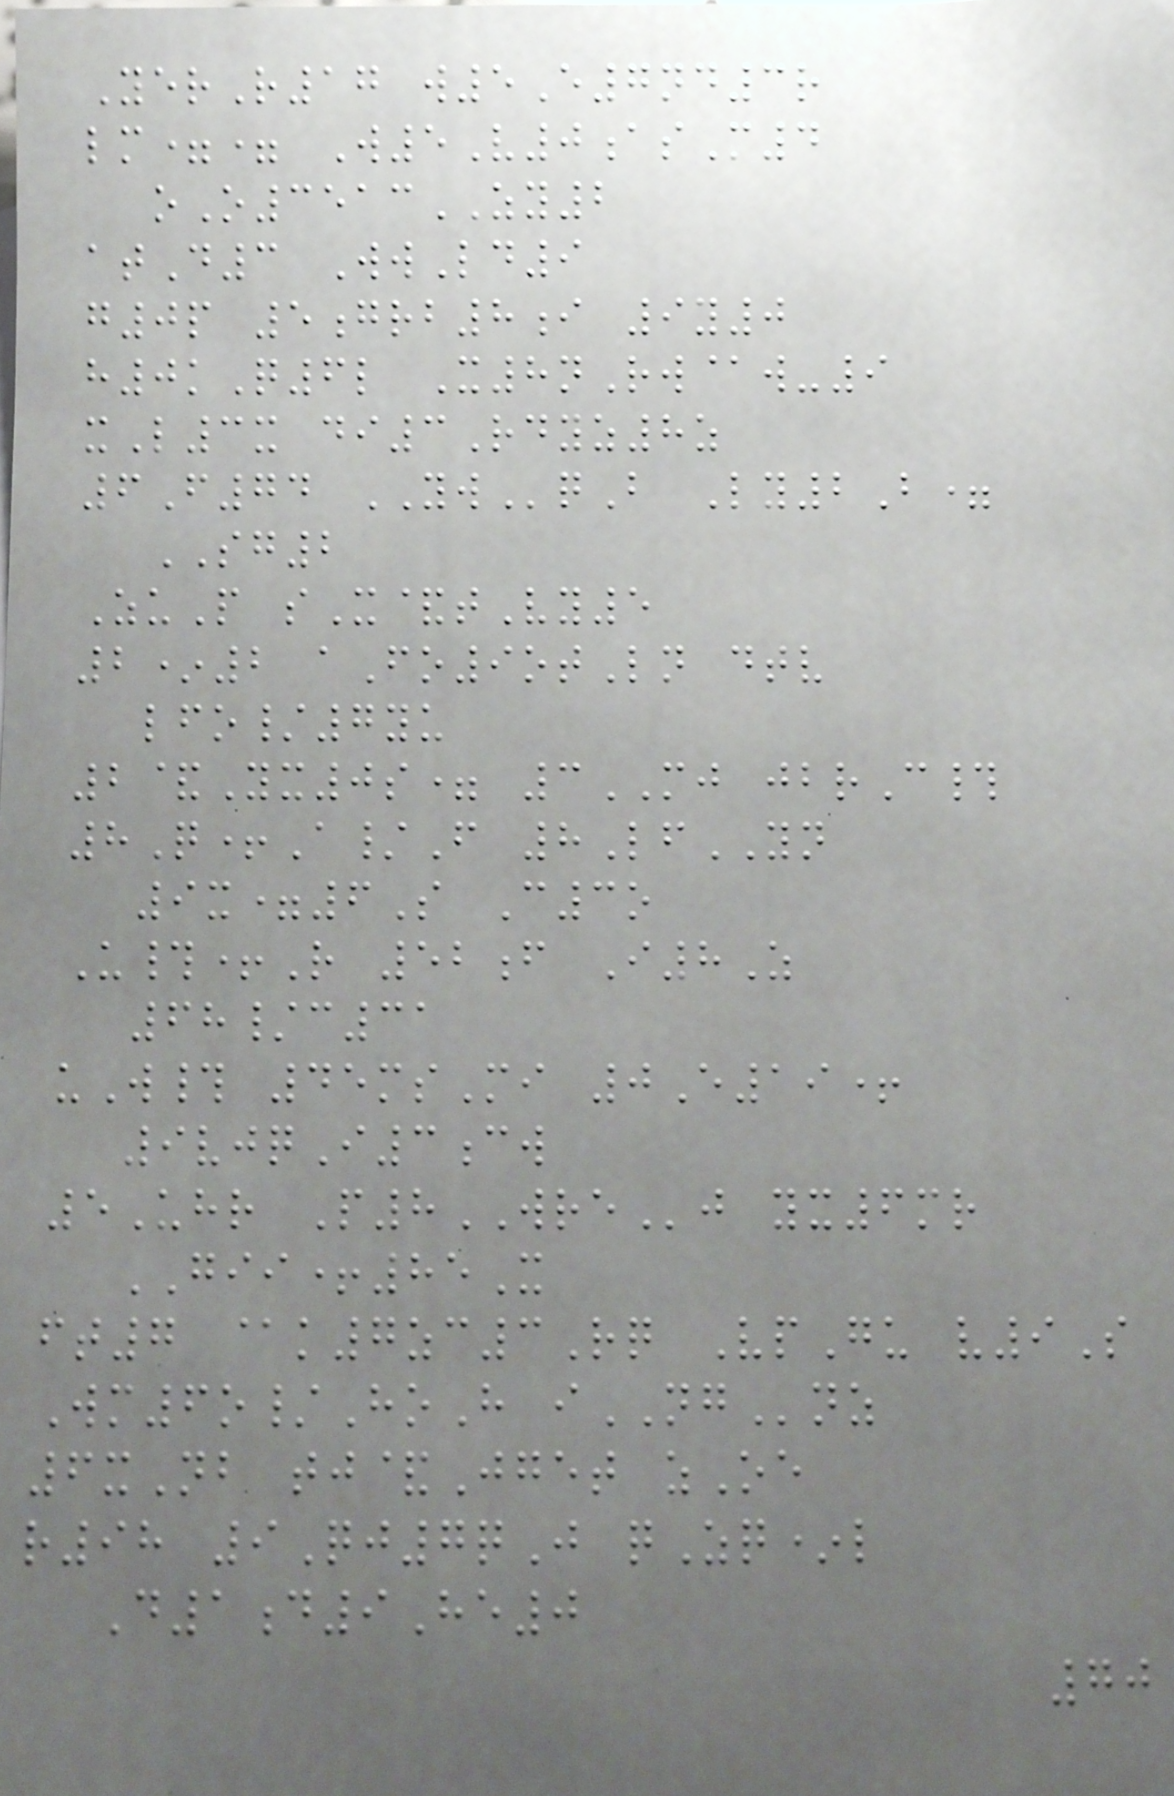YerR17 w5E7nd3r
lm== W5V0asM4
oO3513ZY2
atD3 WwLd9
g0p 5grb8i 9y0
h0kQ6l X8nRw@w-9
xL3x di3Rdyz8z
6F74 YWqB Ly2B=
SG2
ZuP sX&tVy5
2*2 aFo9otLn dtv
lfo/7yu
2&Yx0s= 3MJ jbrC#
8Q+A/F 8LfYN
9x=6S C3o
U#+R 52f I8Z
68/c31
uW# 45msMi 0E19+
9vjqI3cw
5Uhr P8WREj yx6mr
GII+85X
ft7 @k7zc3Rq VpGu v9S
Wm6o/HoH iNGnz
6xNb tj&Jget zOe
r98 9Qj7qJ qZq*l
D1d9He0
70
